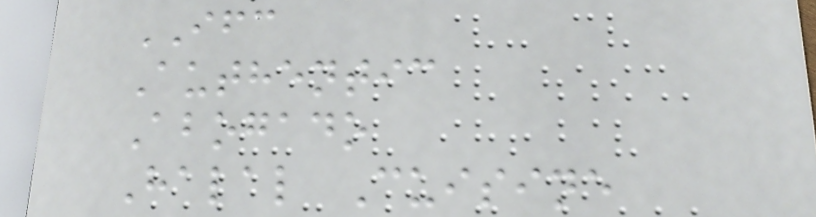IFC
Authentic
Abogado
Halal Cuisine
